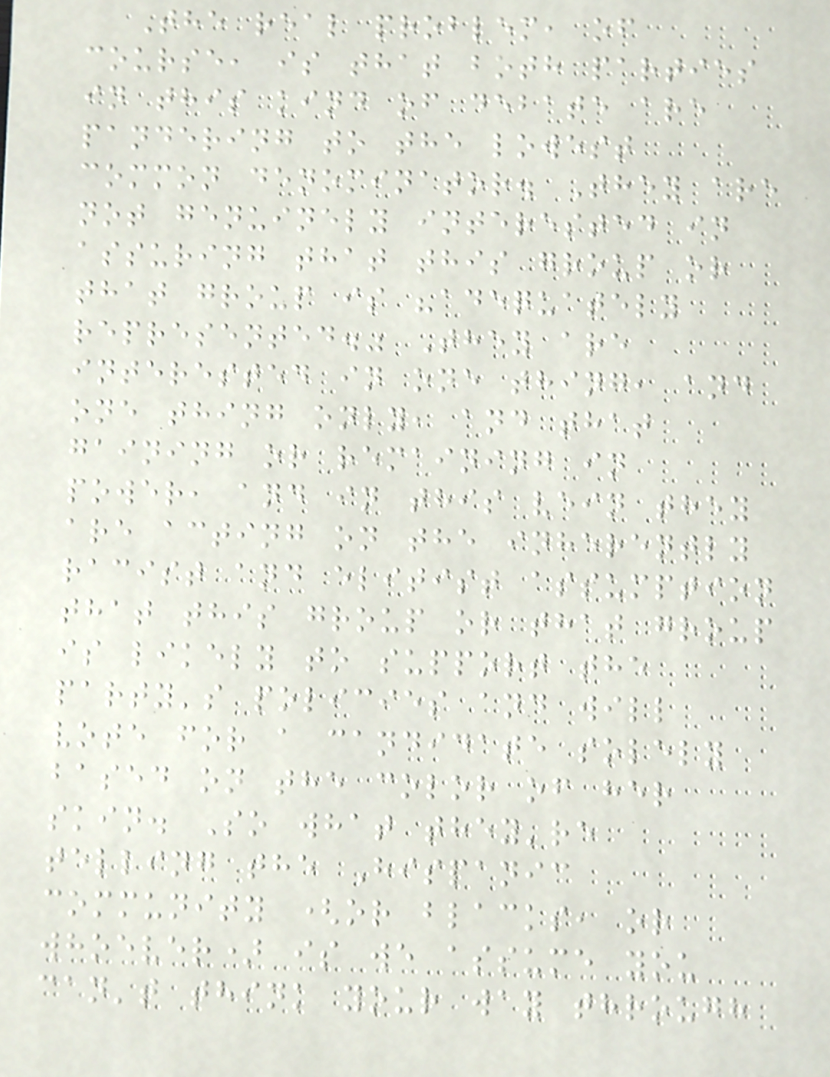The real problem, of
course, is that both parties
in this kind of debate are
pandering to the lowest
common denominator. They are
not genuinely interested in
assuring that this group or
that group is "adequately
represented." They are
interested in one thing, and
one thing only, and that
gaining or remaining in
power, and in this vein they
are acting on the inherently
racist and elitist assumption
that this group or that group
is likely to support the
party's policies and will
vote for a candidate solely
based on the color of her
skin. So what they're
telling the Hispanic
community (or blacks, or
whoever) is we assume you
can't think your way through
